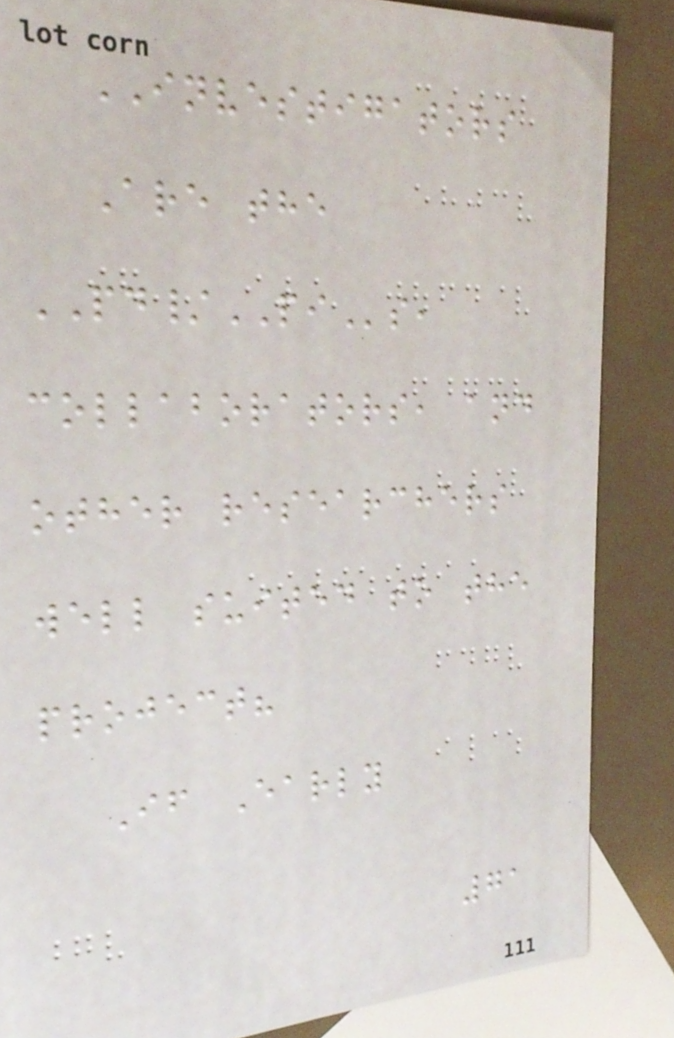INVESTIGATORS
Are the
PD/PIs,
collaborators, and
other researchers
well suited to the
project?
If Early
71
